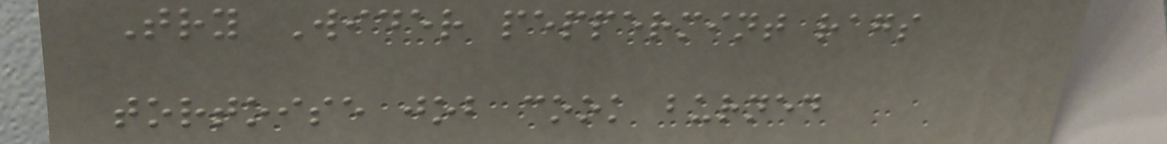Try Wider peppermint rags
tortoise job cook burned
